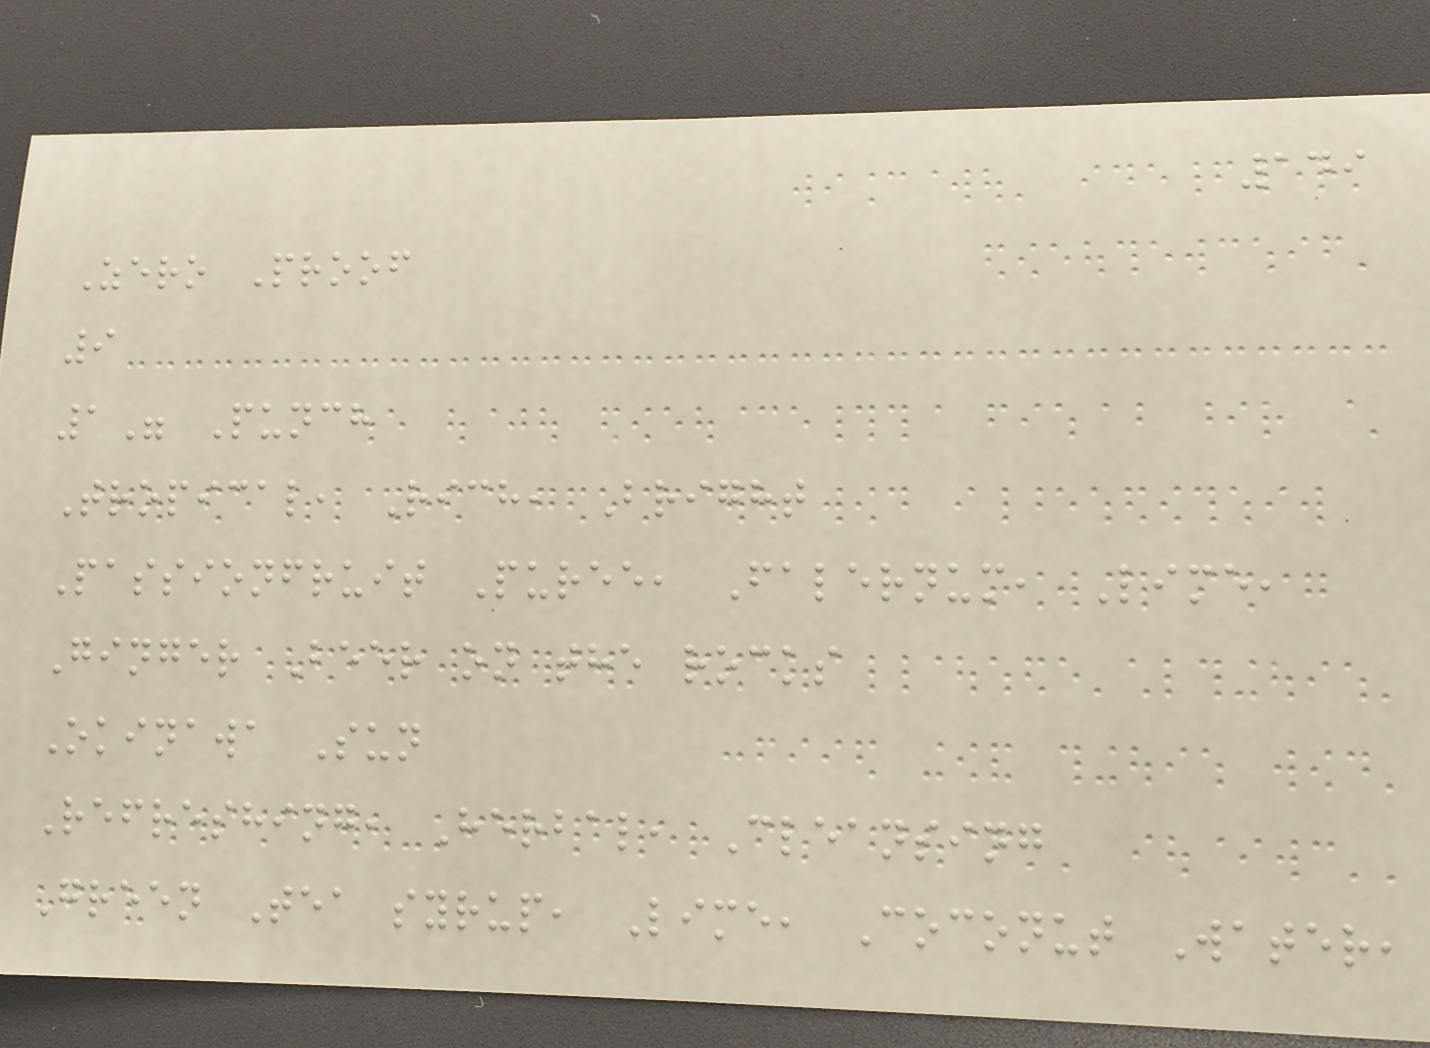149
Zero Proof
9
1" Punch
Tropical, Rich, Bright
Passionfruit Puree, Falernum, Lime,
Ginger Beer on the rocks
Okinawa Sun
Refreshing, Herbal, Cleansing
Green Tea syrup, Lime, Coconut Water,
